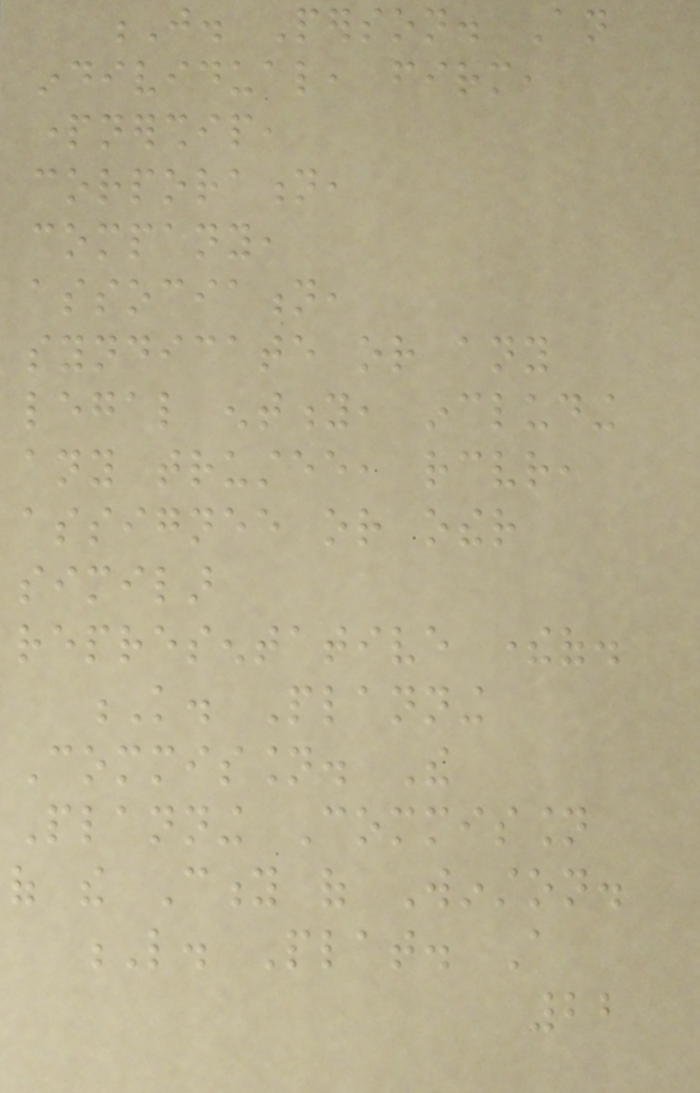J. Person. An
individual, firm,
partnership,
corporation,
company,
association,
syndicate or any
legal entity, including
any trustee, receiver,
assignee or other
similar
representative thereof.
K. Planning
Commission. The
Planning Commission
of the City of Winston.
L. Plat. A
22
